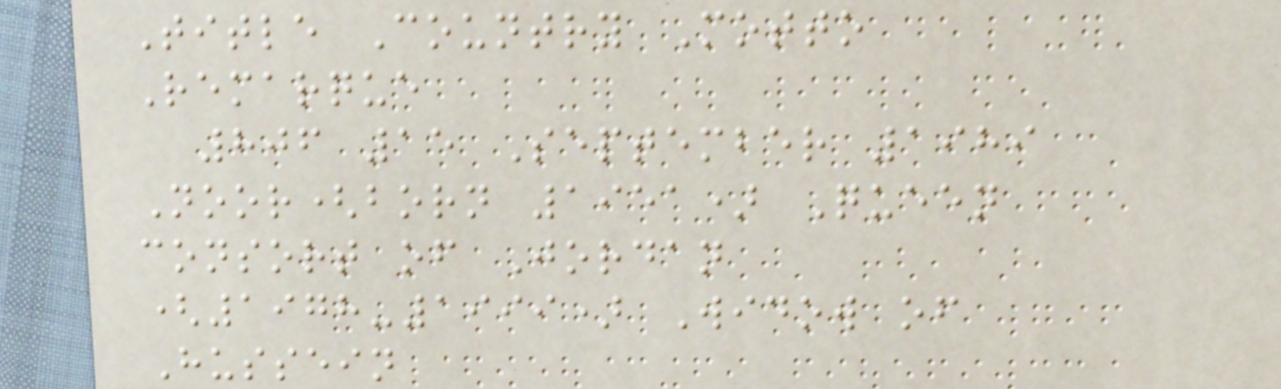Title Country Motto
Remarque
806 15 September 1989
Noor(born 1951) Queen
consort of Jordan
(1978-1999) Widow of
Hussein
